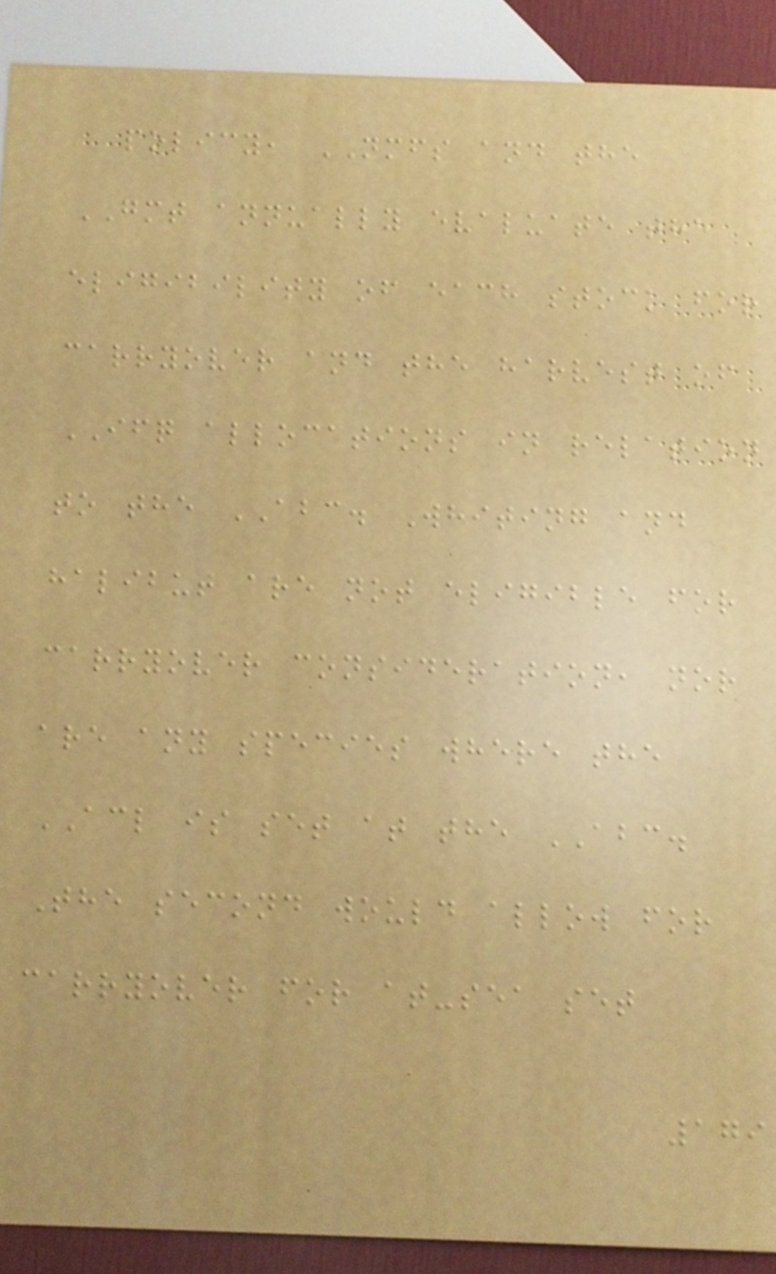policy, NMFS and the
GMT annually evaluate the
eligibility of each stock for
carryover and the harvest of
IFQ allocations in relation
to the ABC. Whiting and
halibut are not eligible for
carryover consideration, nor
are any species where the
ACL is set at the ABC.
The second would allow for
carryover for at-sea set
179
